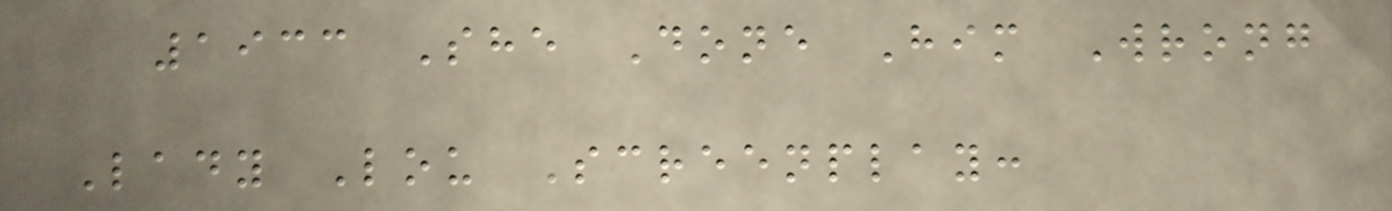1933 She Done Him Wrong
Lady Lou Screenplay:
